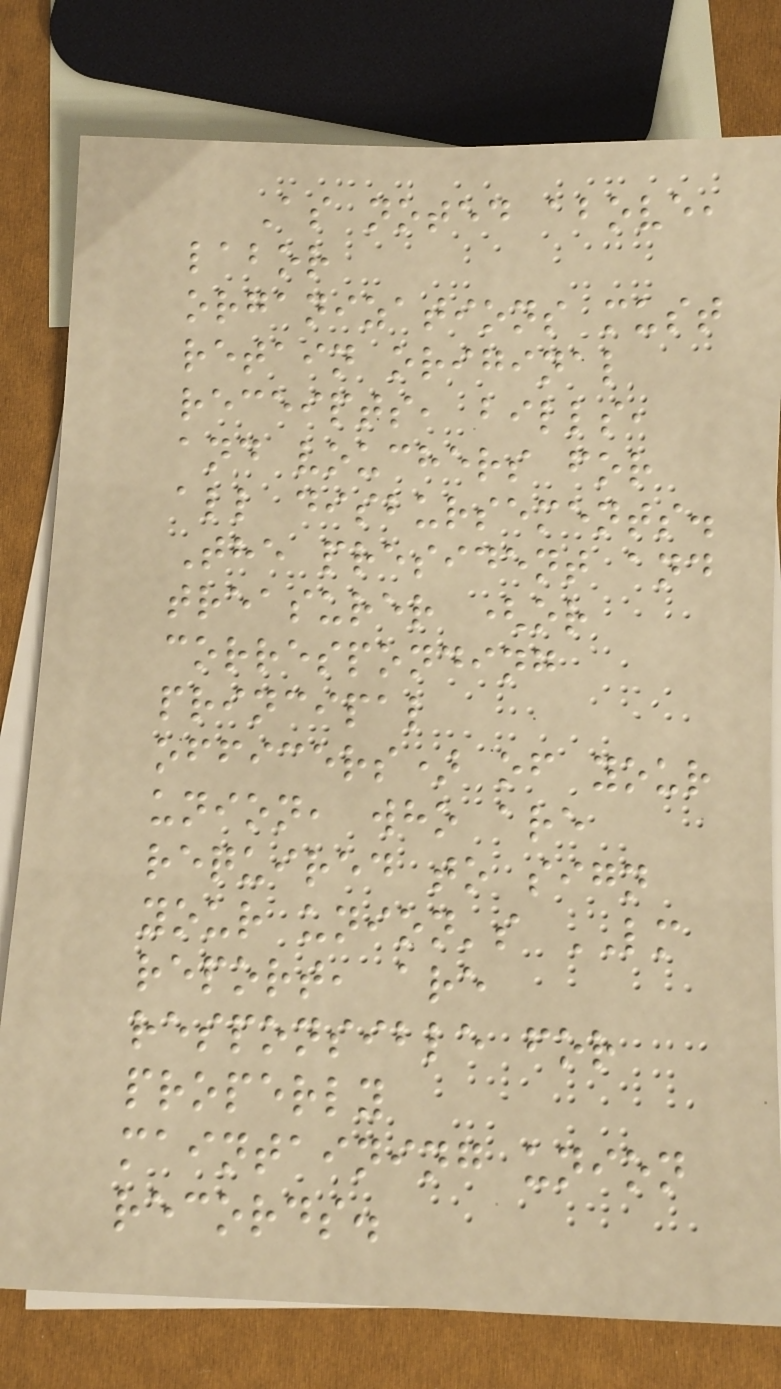As noted above,
labor
organizations must
retain original
receipts, bills,
and vouchers for
all disbursements.
The president and
treasurer (or
corresponding
principal
officers) of your
union, who are
required to sign
your union's LM
report, are
responsible for
properly
maintaining union
records.
